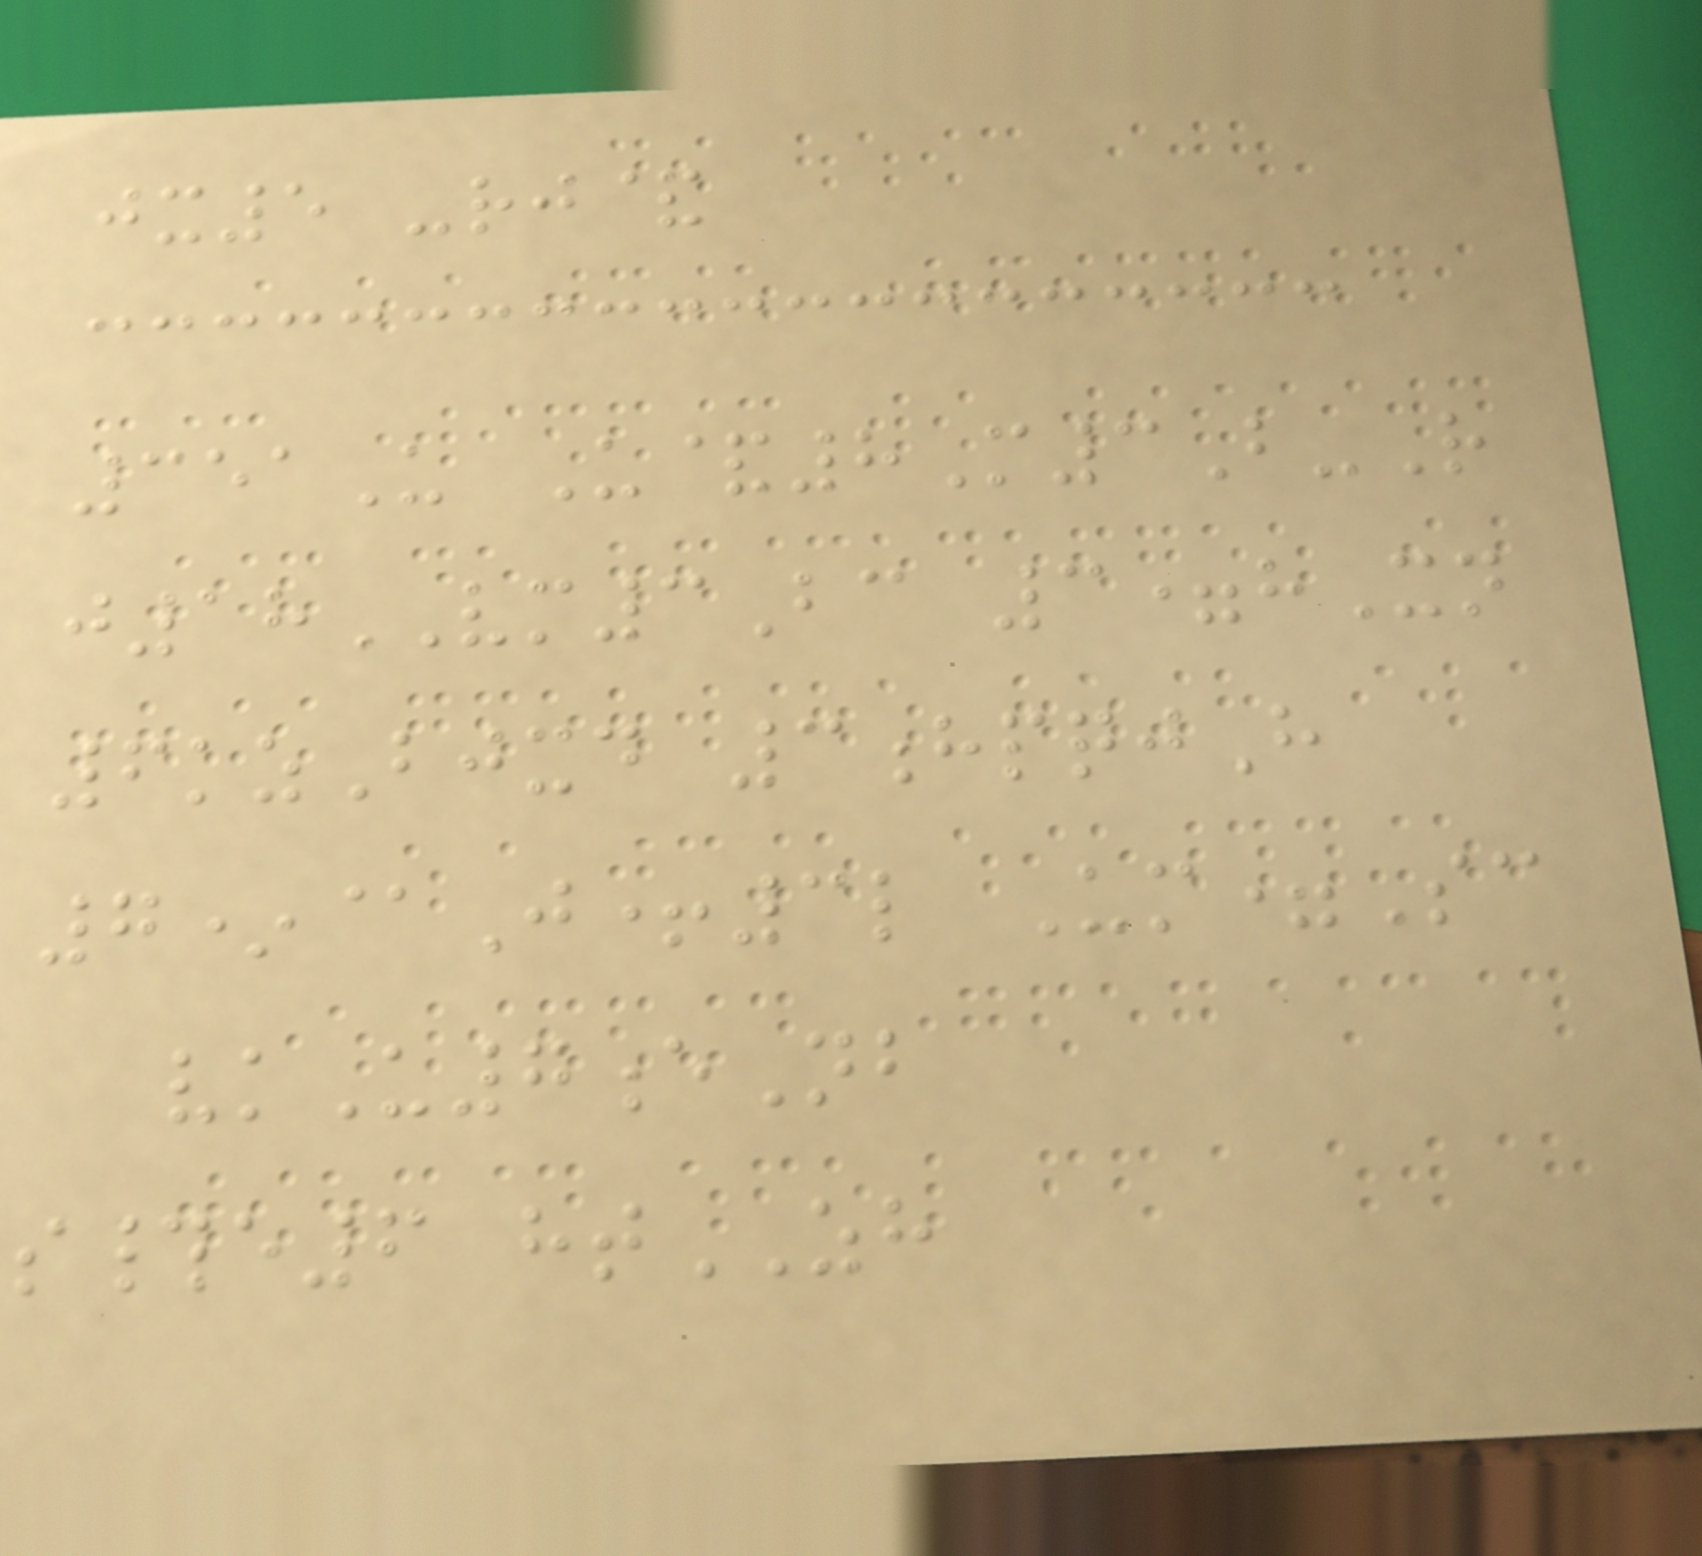jx5 -rj&
351U U&8M3B-R
j18VM3Bc 3=hXn
6kzBjxd 3hpqjH
7*@J+3l Um=Sc
vkU7eNb
s#e6 htZH
